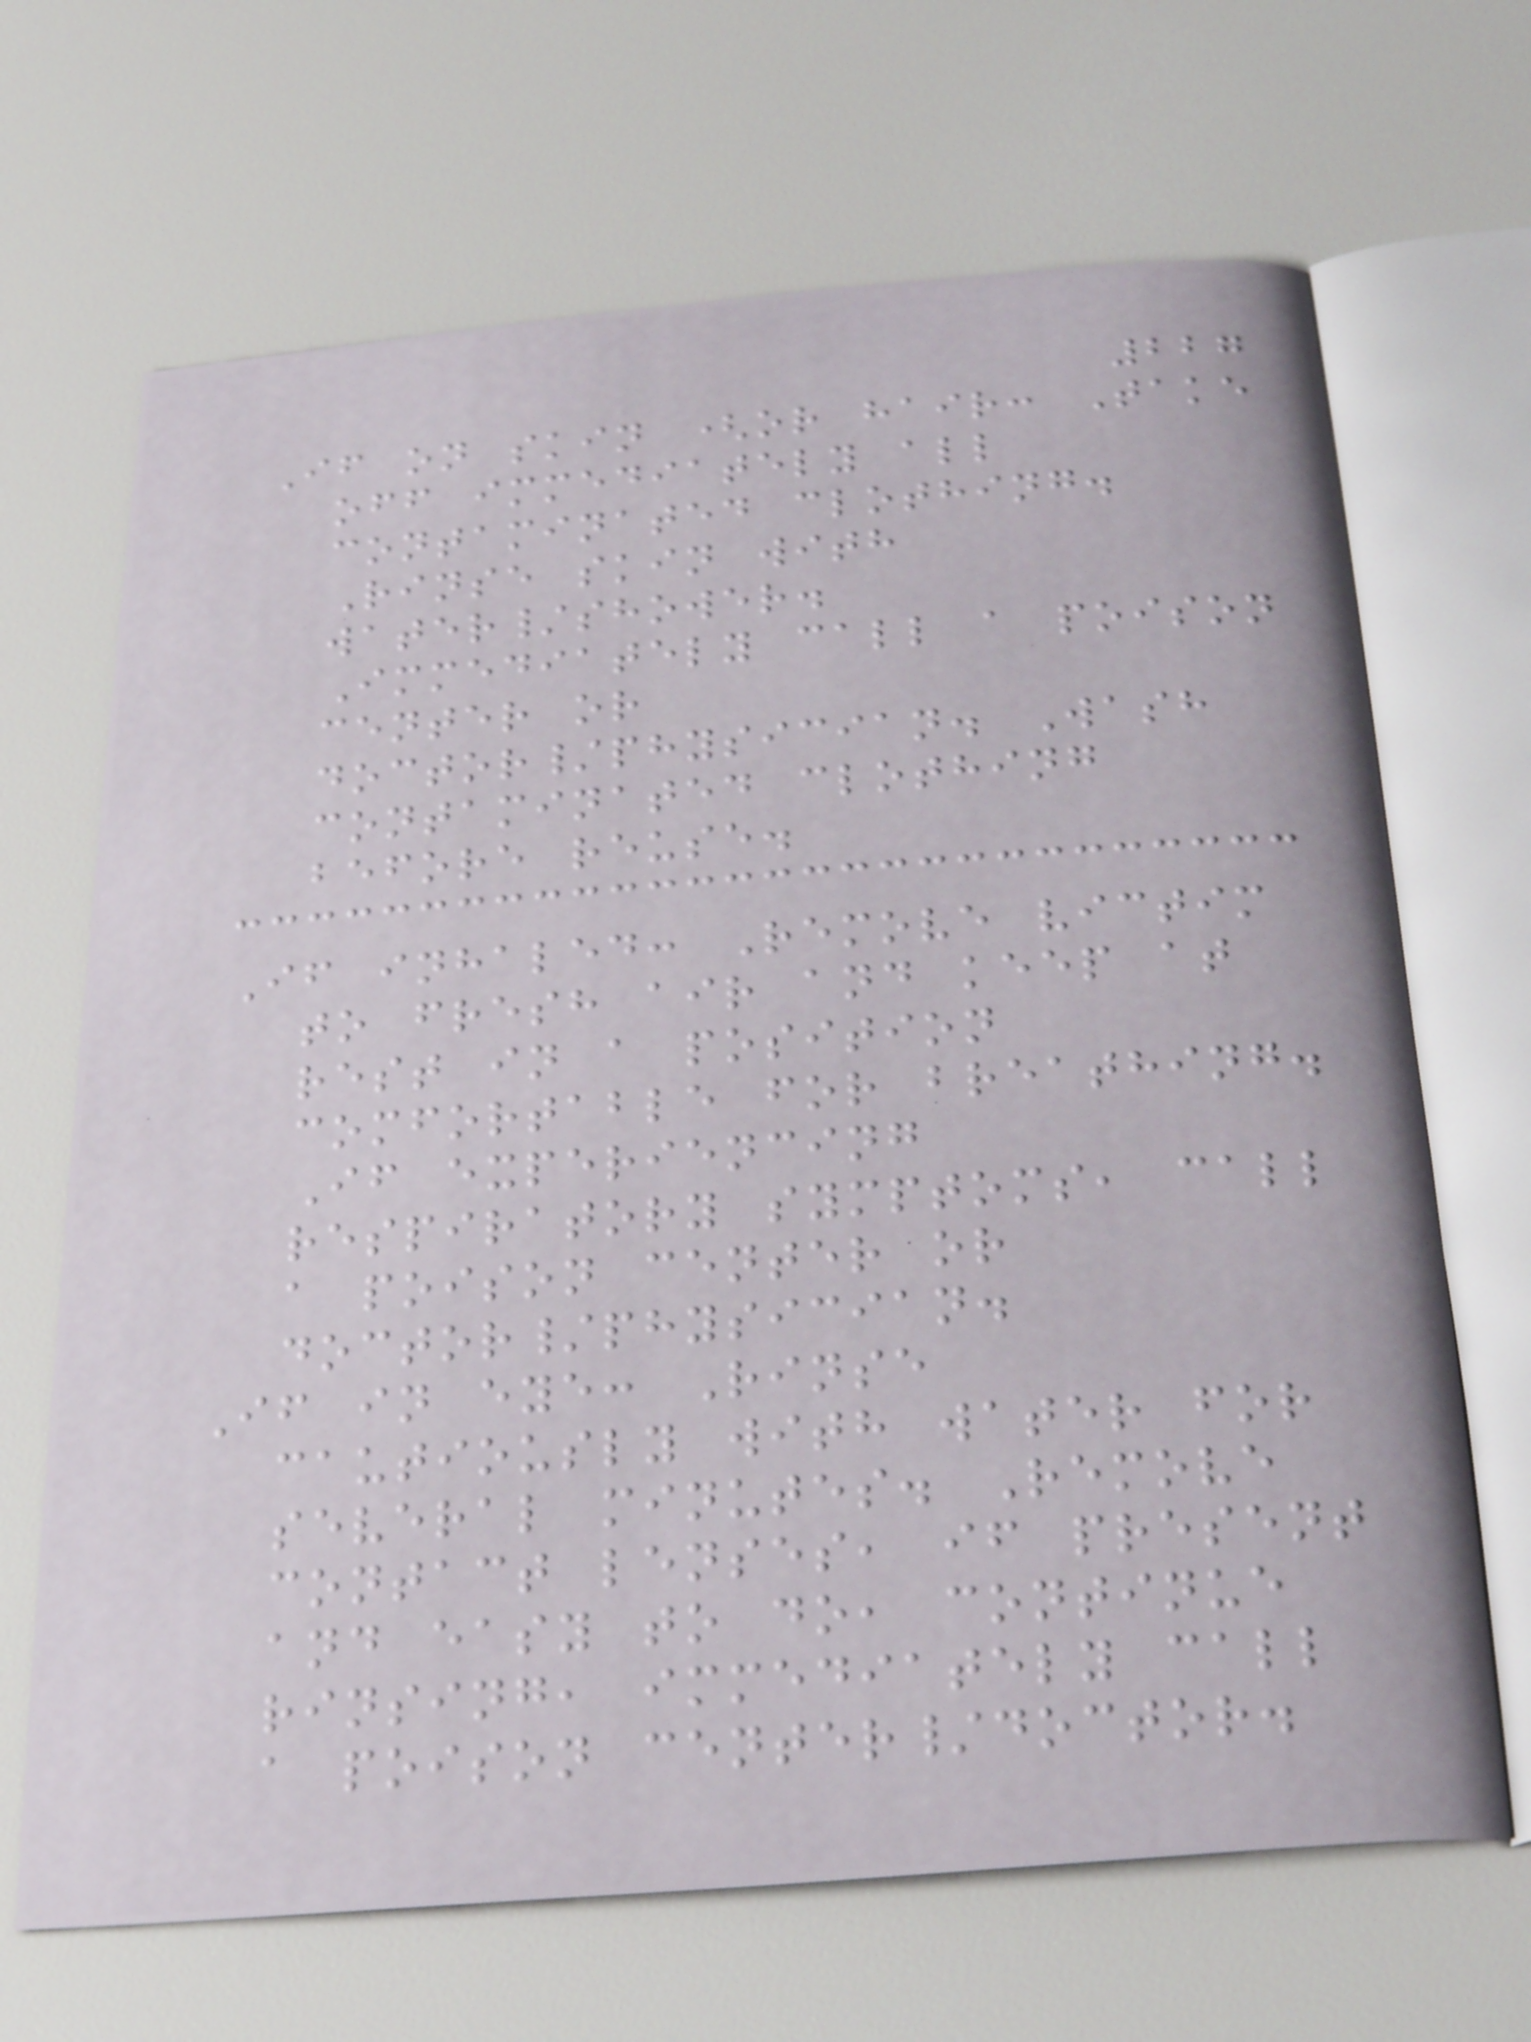227
If on skin (or hair: Take
off immediately all
contaminated clothing.
Rinse skin with
water/shower.
Immediately call a poison
center or
doctor/physician. Wash
contaminated clothing
before reuse.
If inhaled: Remove victim
to fresh air and keep at
rest in a position
comfortable for breathing.
If experiencing
respiratory symptoms, call
a poison center or
doctor/physician.
If in eye: Rinse
cautiously with water for
several minutes. Remove
contact lenses, if present
and easy to do, continue
rinsing, immediately call
a poison center/doctor.
